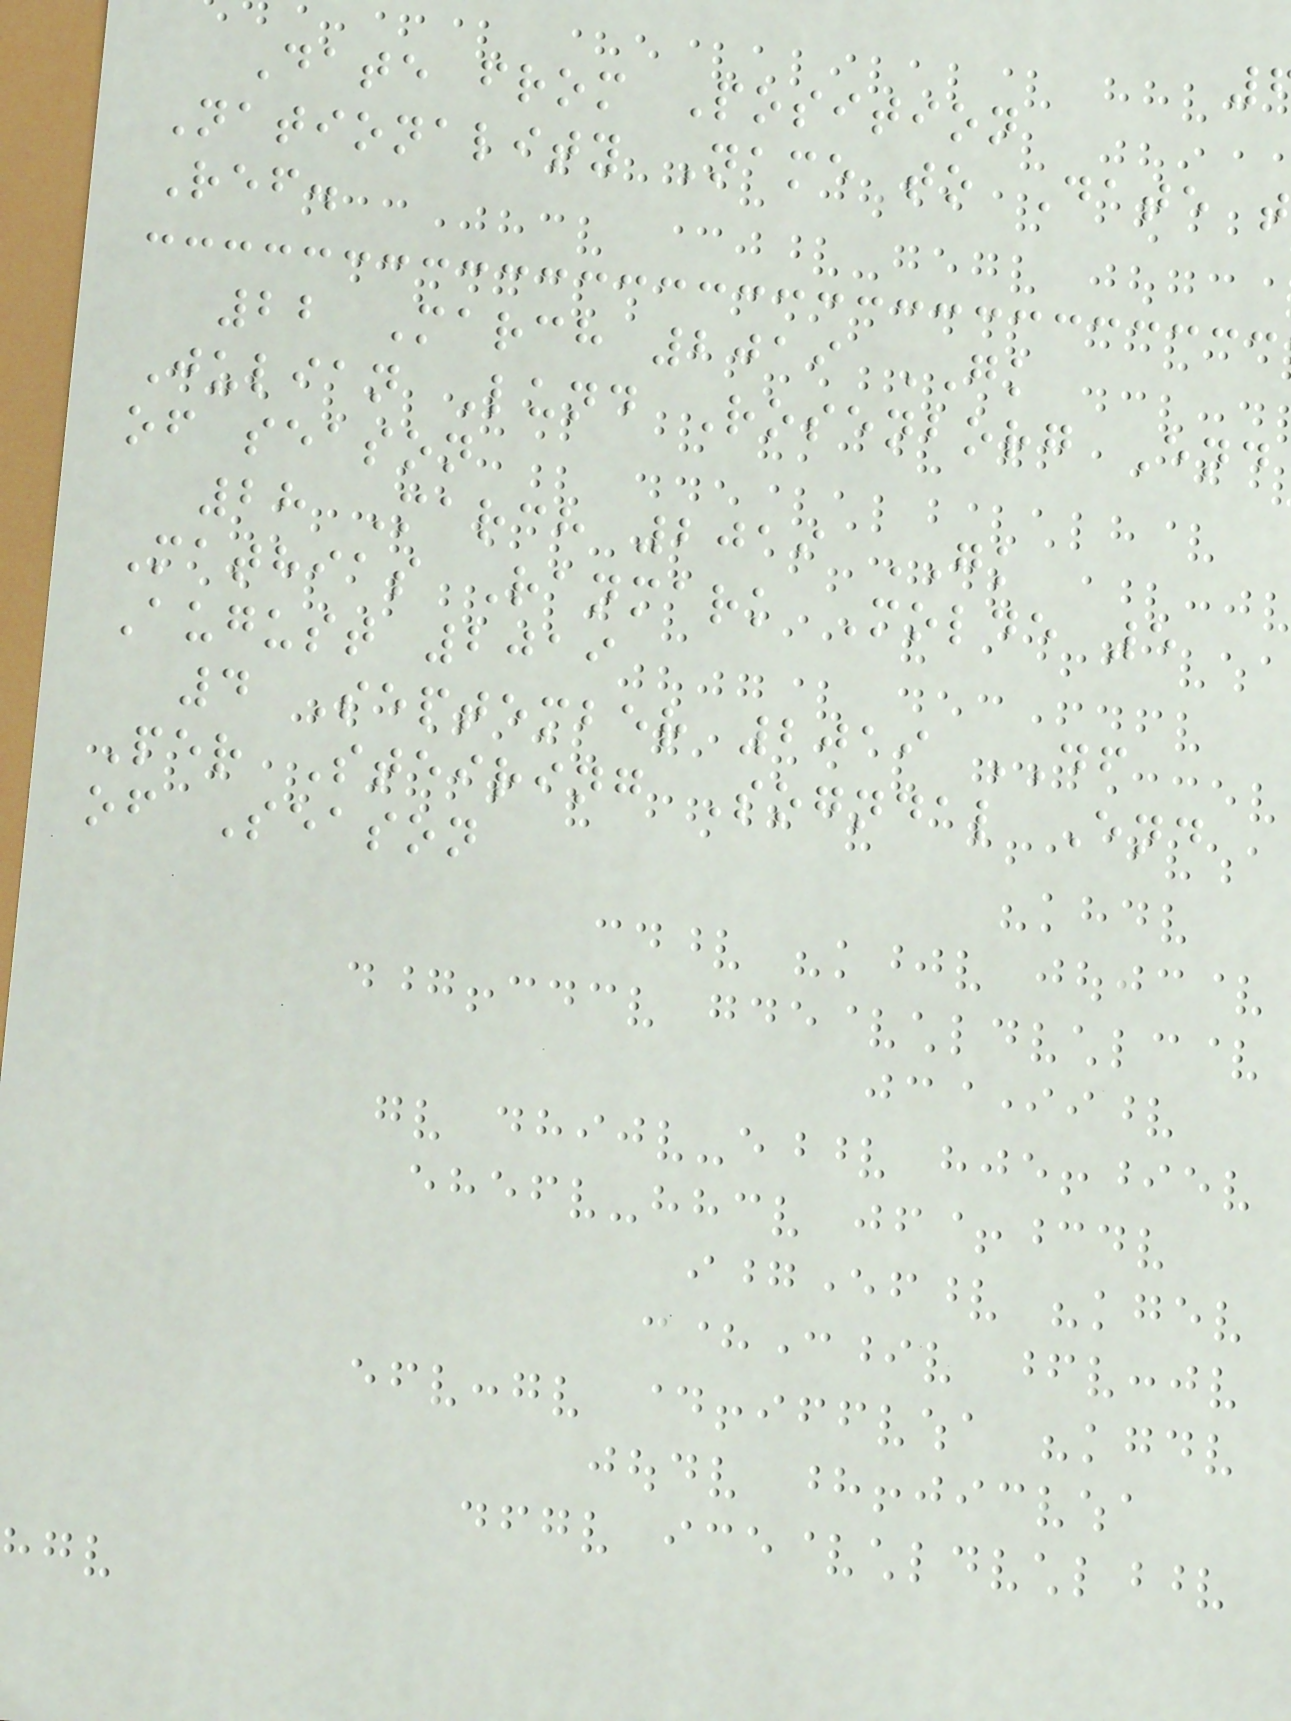Date from Position
Nationality Name to Date t
Ref.
22 March 2019 GK
Julian Lund Rosenborg End
of season
28 March 2019 GK
Mathias Ranmark Molde 5
August 2019
4 September 2019 DF
Per Steiring Sogndal End
of Season
